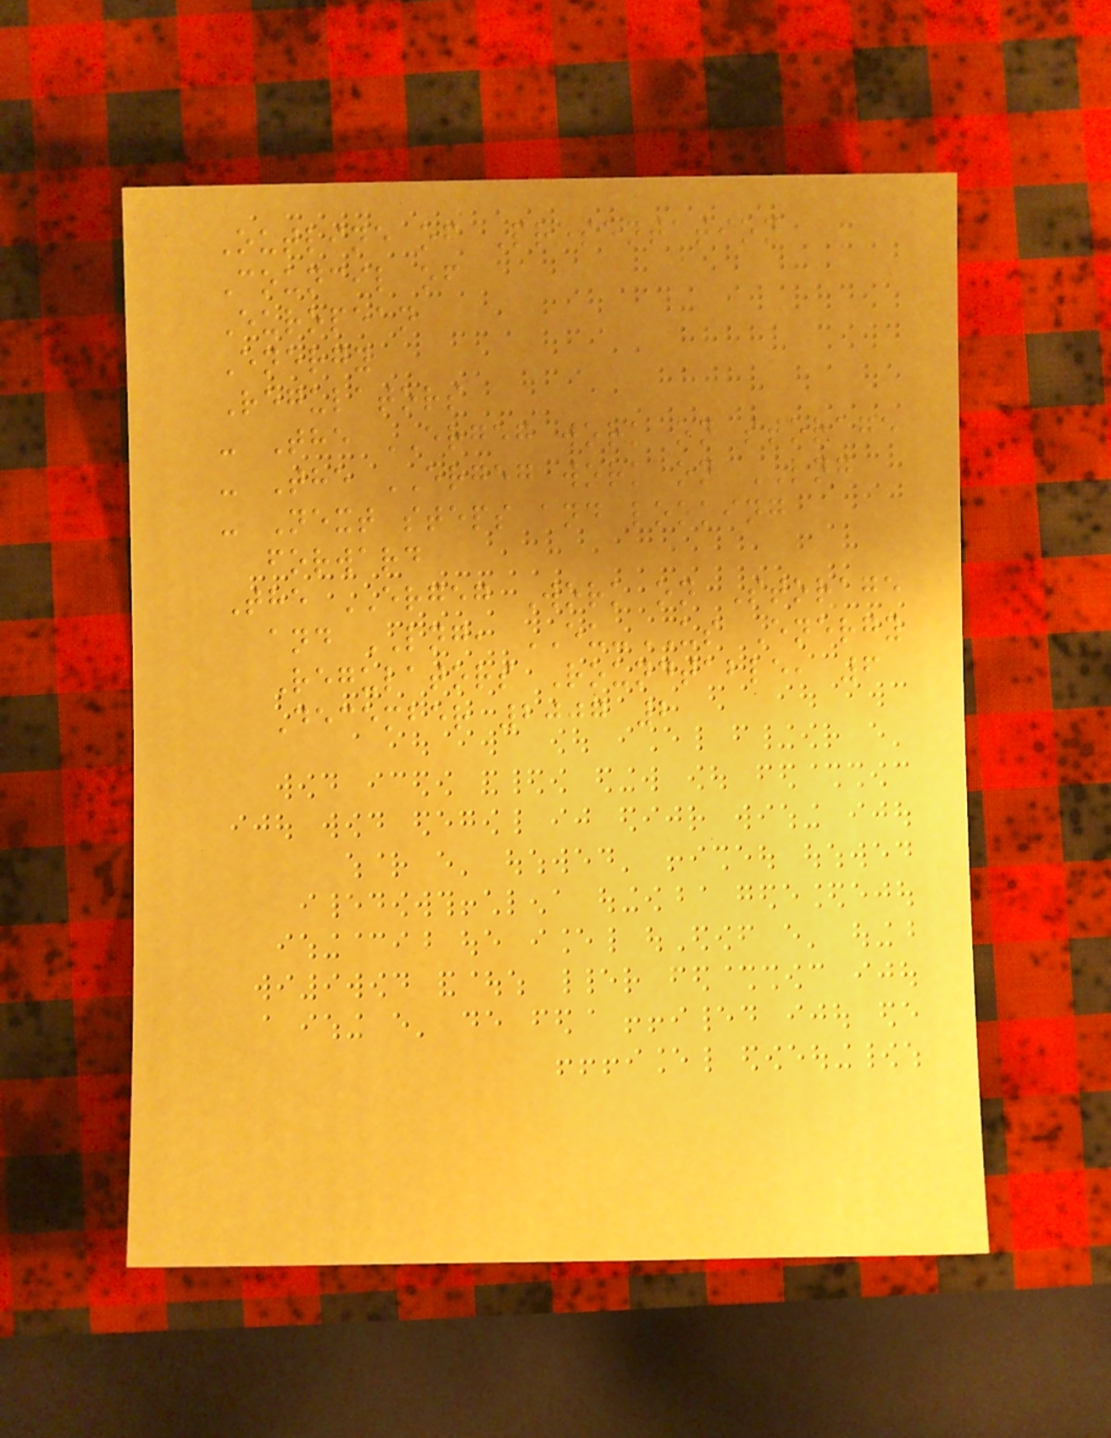Outline of Presentation
Council of
European
Energy
Regulators
- The ERGEG work on storage
- The ERGEG work on LNG
- Next steps and looking
forward
The ERGEG Work on Storage
and LNG, EU-US Energy
Regulators Roundtable, 6
December 2007 2
